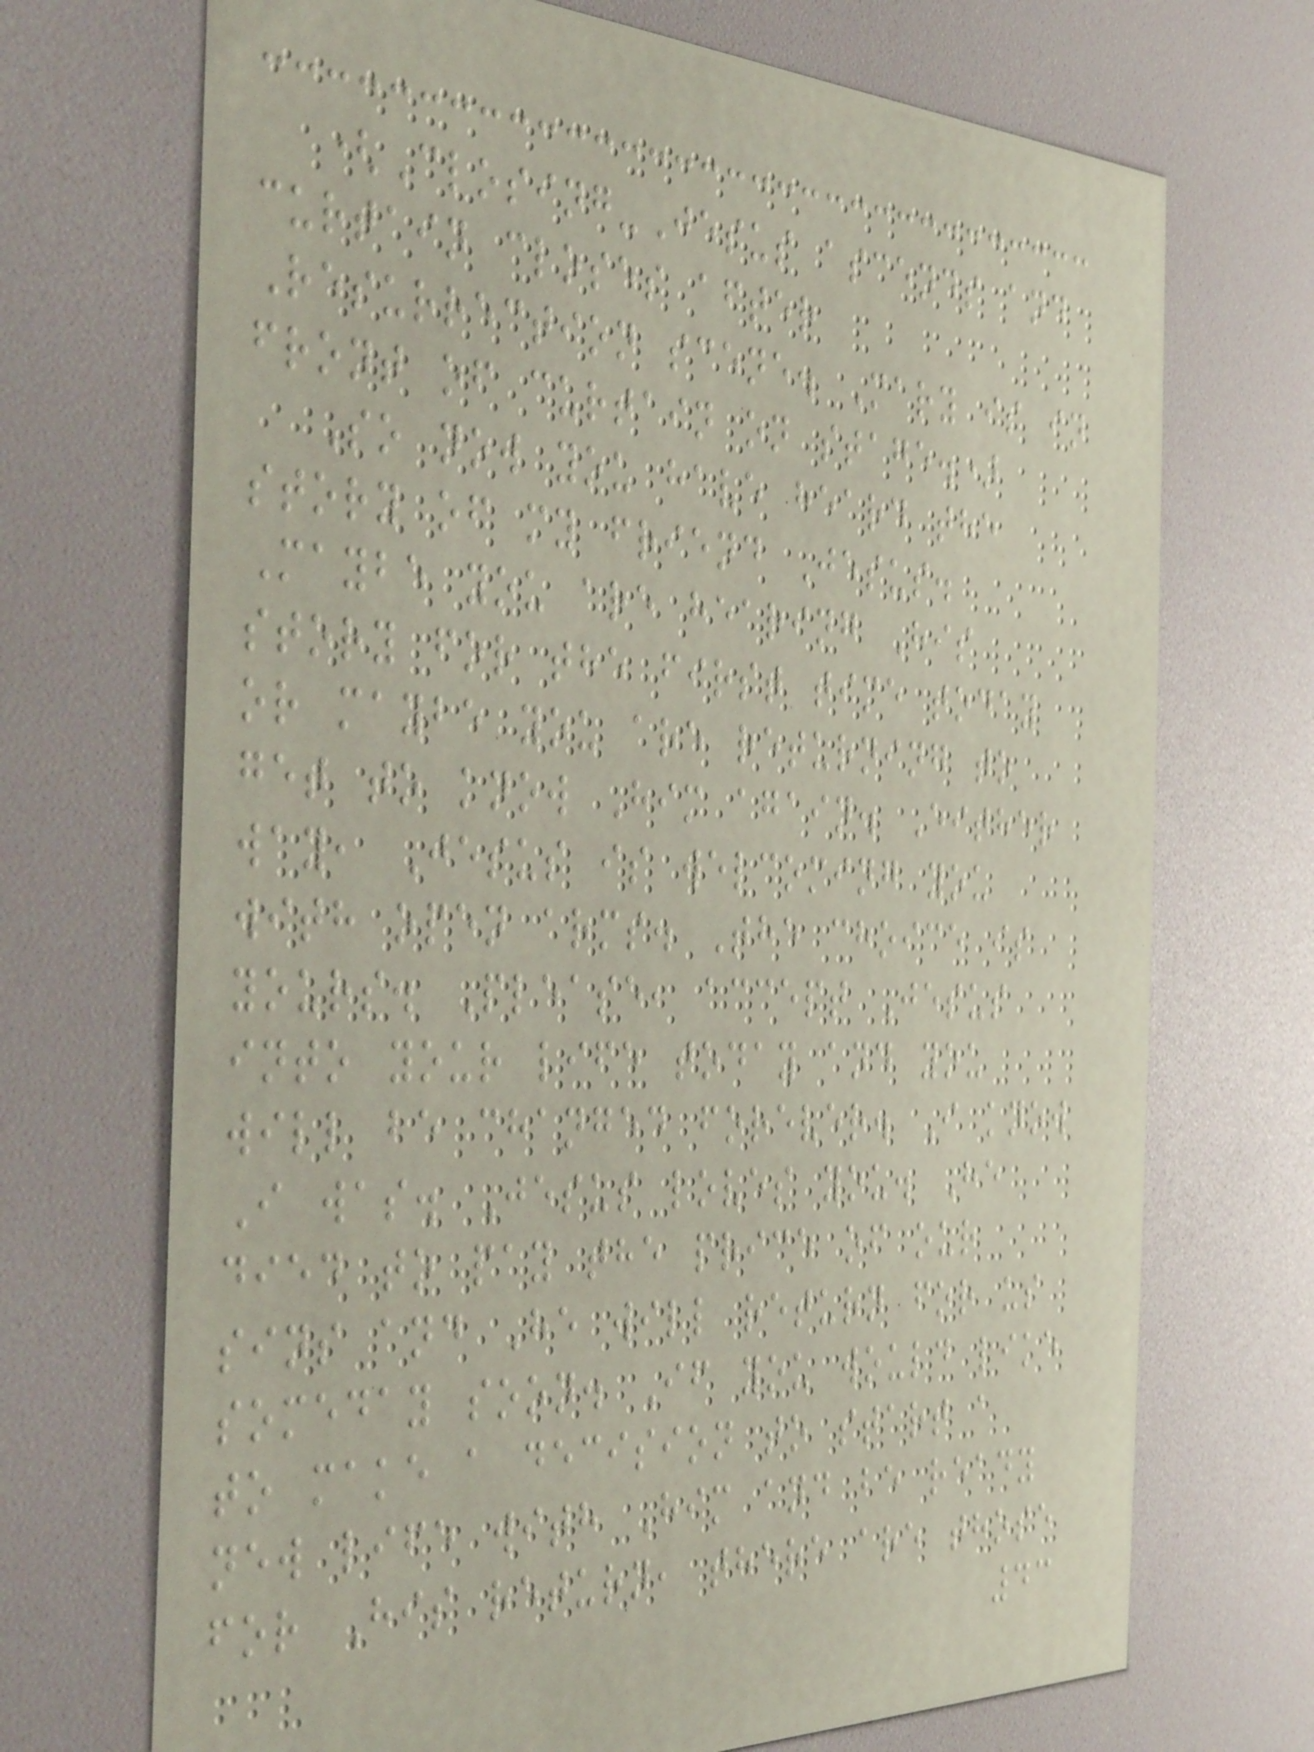(Closing-Jesus ascends and
curtain closes after
Resurrection scene. Mary is in
front of curtain on stage.)
So now you have heard the
story of my friend Jesus.
Maybe you are hearing His
story for the first time today
or maybe you are returning to
get to know Him again. Either
way, Jesus is welcoming you
with open arms. The choice is
yours. Please, accept Jesus
into your life today and you
will be changed forever. I know
I was. Jesus loves you. He
died to pay the price of our
sins and He will return for us
someday soon. If you would like
to make a decision to start a
new life with Him and be ready
for His return, there are those
43
